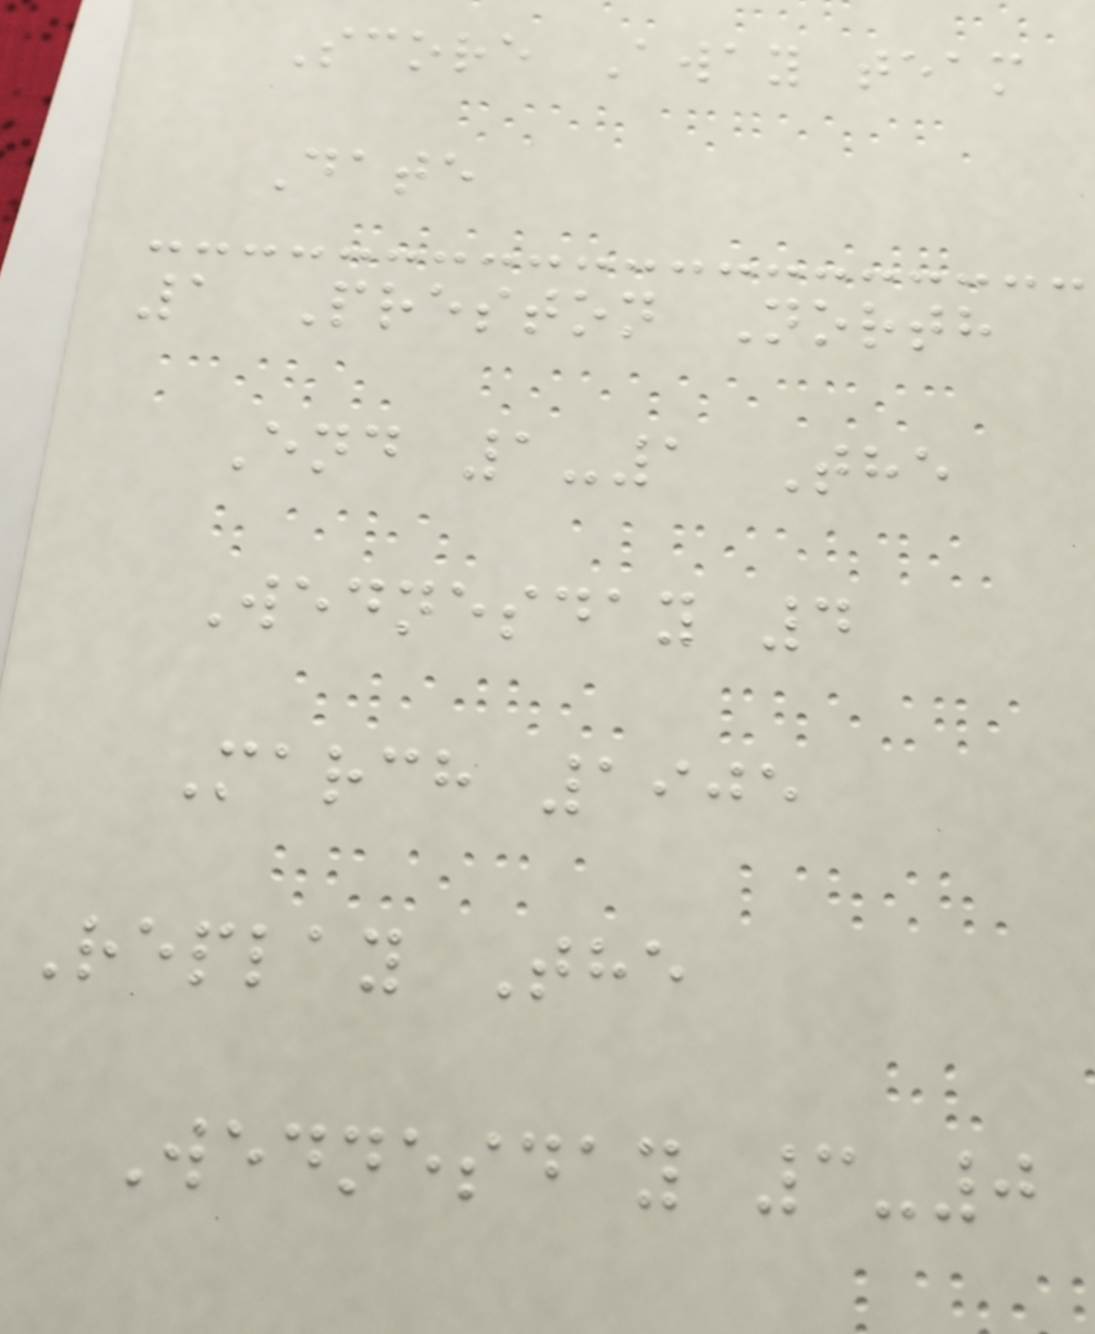Score Away team
Date
1 Preston North
End 1-1 The
Wednesday 4
March 1905
Replay The
Wednesday 3-0
